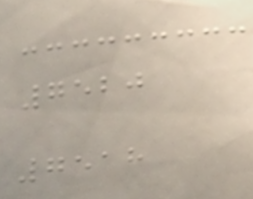7520
7518
